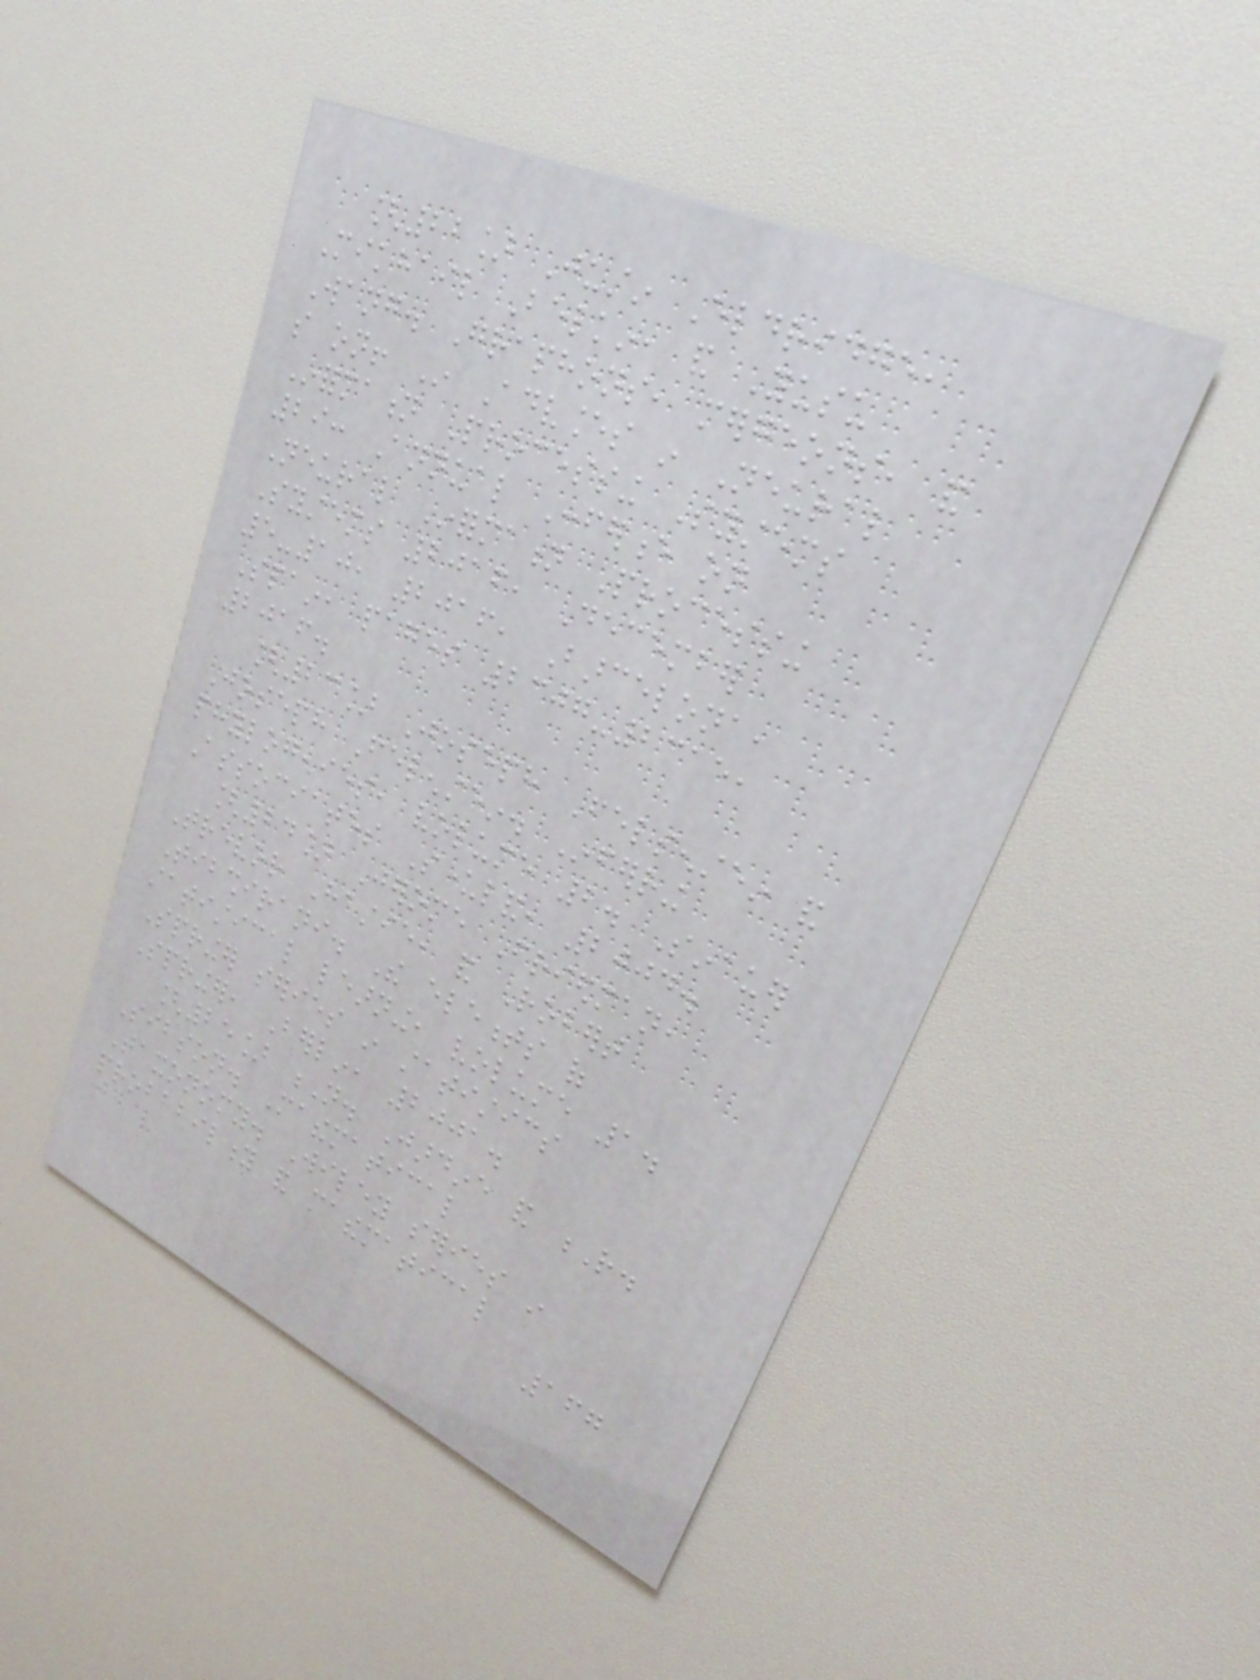[22] Justin Eldridge,
Mikhail Belkin, and Yusu
Wang. Graphons, mergeons, and
so on! In Advances in Neural
Information Processing Systems
29: Annual Conference on
Neural Information Processing
Systems 2016, December
5-10, 2016, Barcelona,
Spain, pages 2307-2315,
2016.
[23] Joseph Felsenstein and
Joseph Felenstein. Inferring
phylogenies, volume 2. Sinauer
Associates Sunderland, 2004.
[24] Jerome Friedman,
Trevor Hastie, and Robert
Tibshirani. The elements of
statistical learning, volume 1.
Springer series in statistics
Springer, Berlin, 2001.
[25] N. Jardine and R.
Sibson. Mathematical
Taxonomy. Wiley series in
probability and mathematical
167
